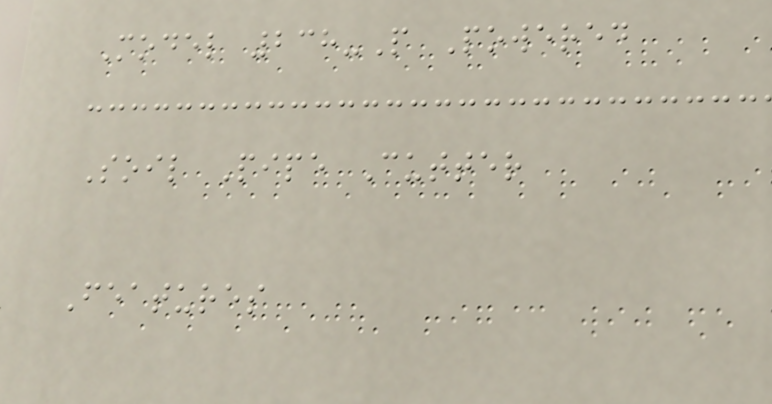Model 238-P Powered
Soil Pipe Cutter
Features
